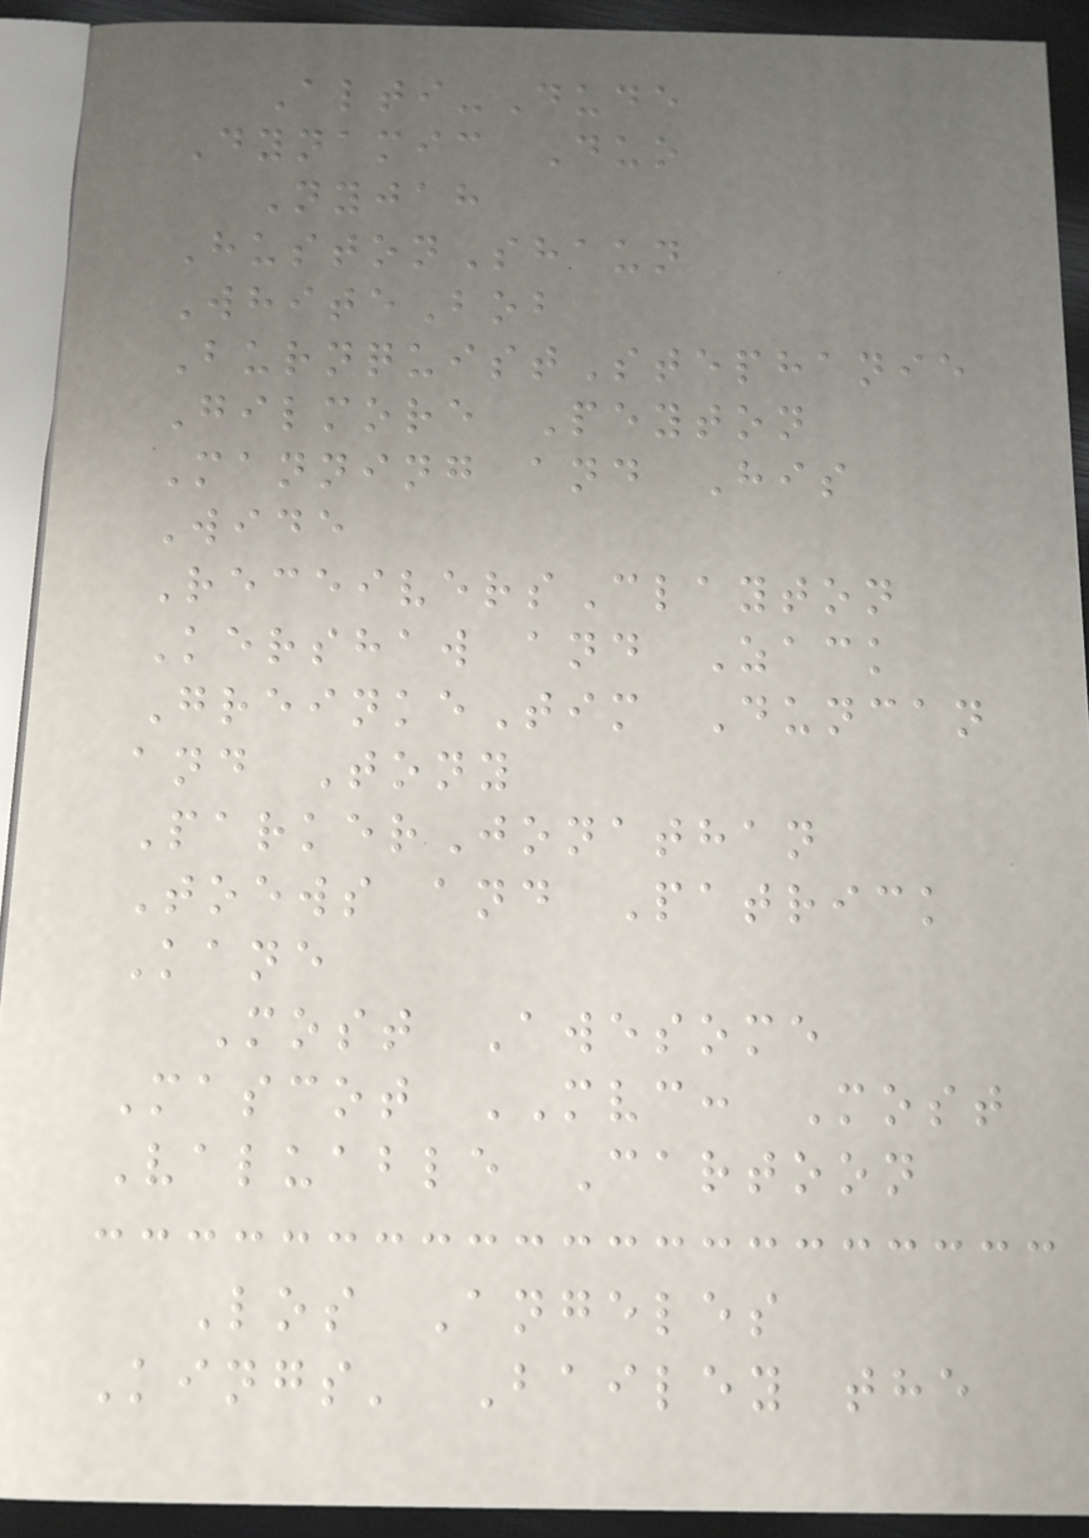Alti-Dude
Dynamic Duo
Nyjah
HustonShaun
WhiteBob
BurnquistStephanie
Gilmore Peyton
Manning and His
Wide
ReceiversClayton
Kershaw and Zack
GreinkeTim Duncan
and Tony
ParkerJonathan
Toews and Patrick
Kane
Most Awesome
Mascot MVC: Most
Valuable Cartoon
Los Angeles
Kings' Bailey the
